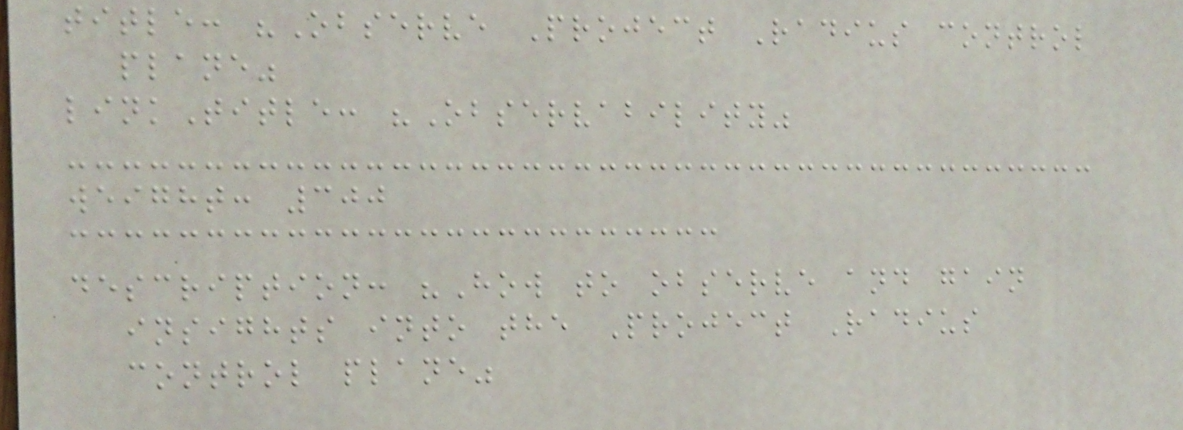title: "Observe Project Radius control
plane"
linkTitle: "Observability"
weight: 300
description: "How to observe and gain
insights into the Project Radius
control plane"
